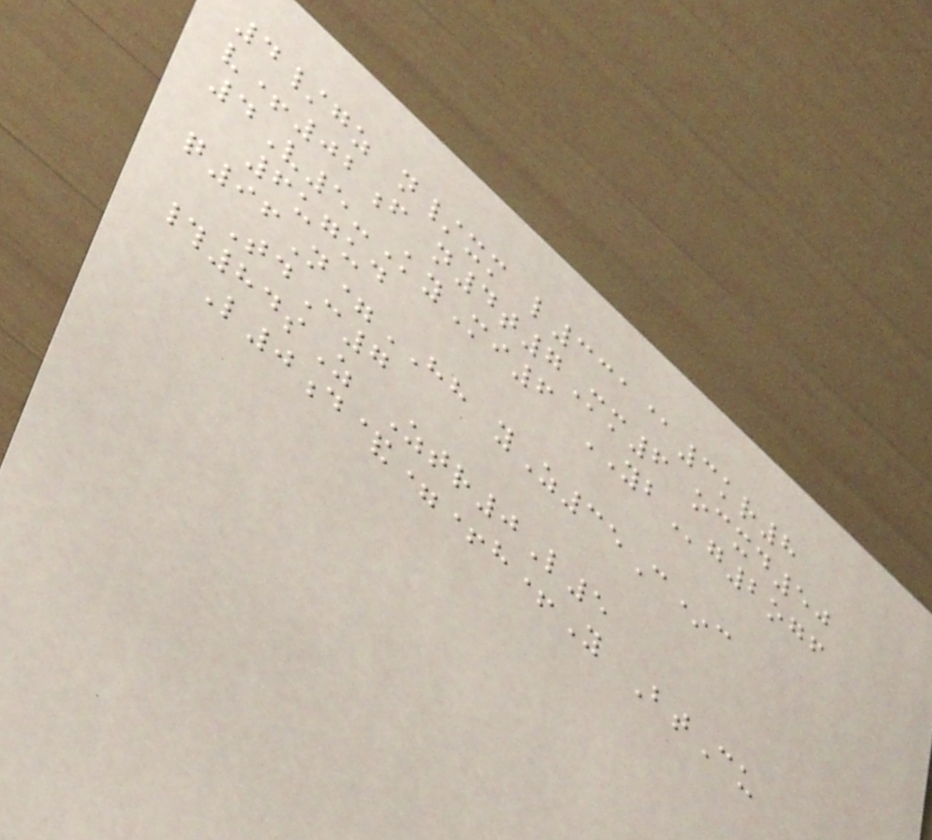4/gz n/xm l331@3kr8
v+02f n4t7Mm6 ocxd50
4V5-KyMi6 YBg2ogf
6ugud
q96N=HH yZ35C*c
TdC7
#84sZ Ztr0L5
L0d&=+h+Y BtCu
